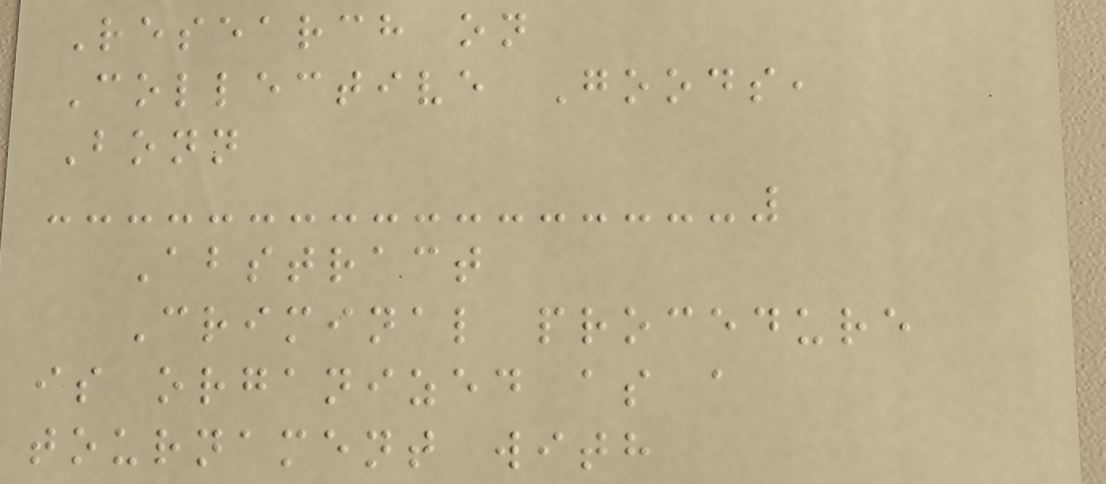Research on
Collective Goods,
Bonn
Abstract
Criminal procedure
is organized as a
tournament with
